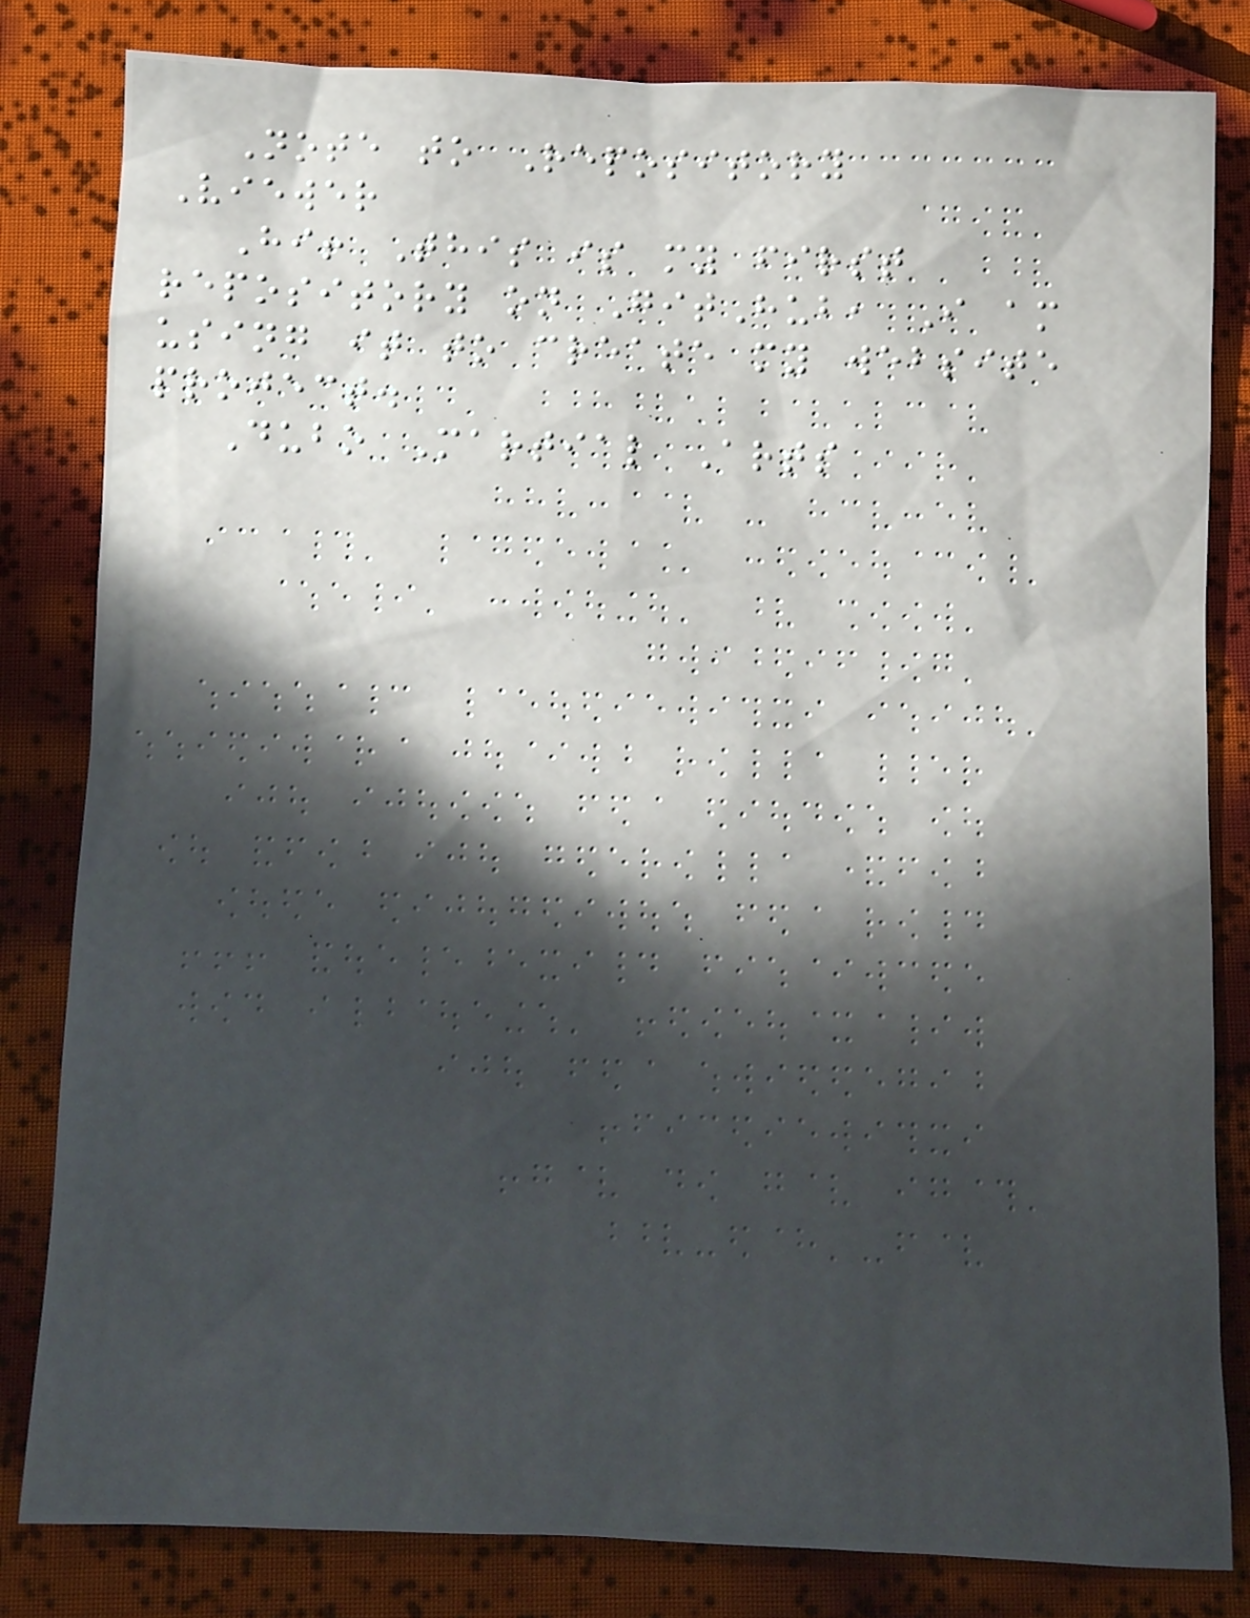Note to Repository
Viewer
Hi! This is my first
repository on GitHub, I am
using it to create my website
project.
Dubo Martial Arts
